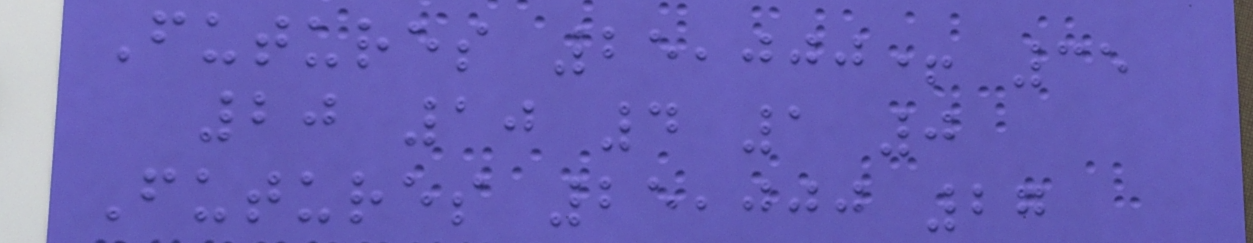Futures 25,000+ 35
20 10 4 1 0
Futures 25,000 27
